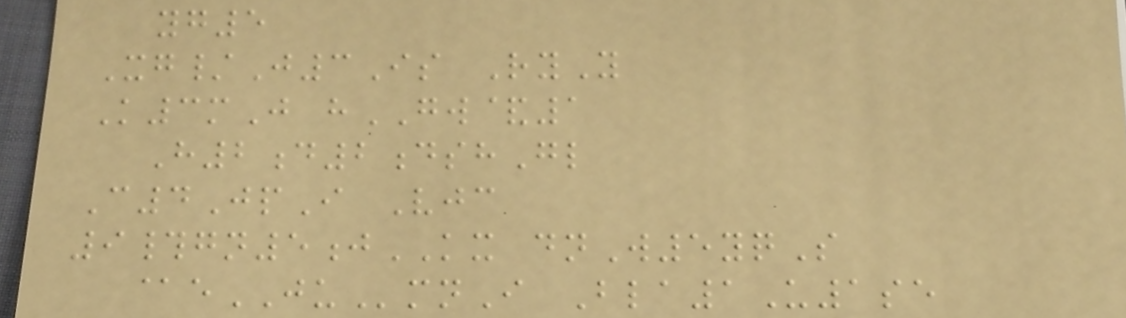yg5
Xg/J3Is RyY
K3mJ hGW&1
H2d2dshGl
C4JpI Vjc
9#gn5jKX dnW5yqS
@eJUmnI Bla1U1se
